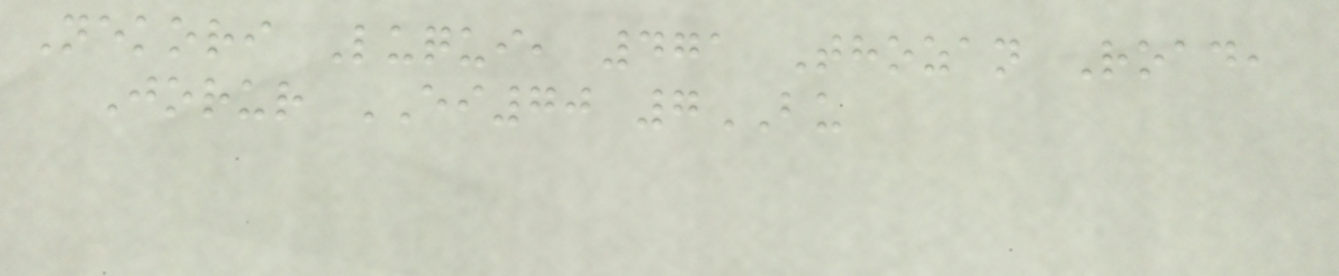Nekori Luqui, 471 Thozan Road,
Jorur EI70 7BU
